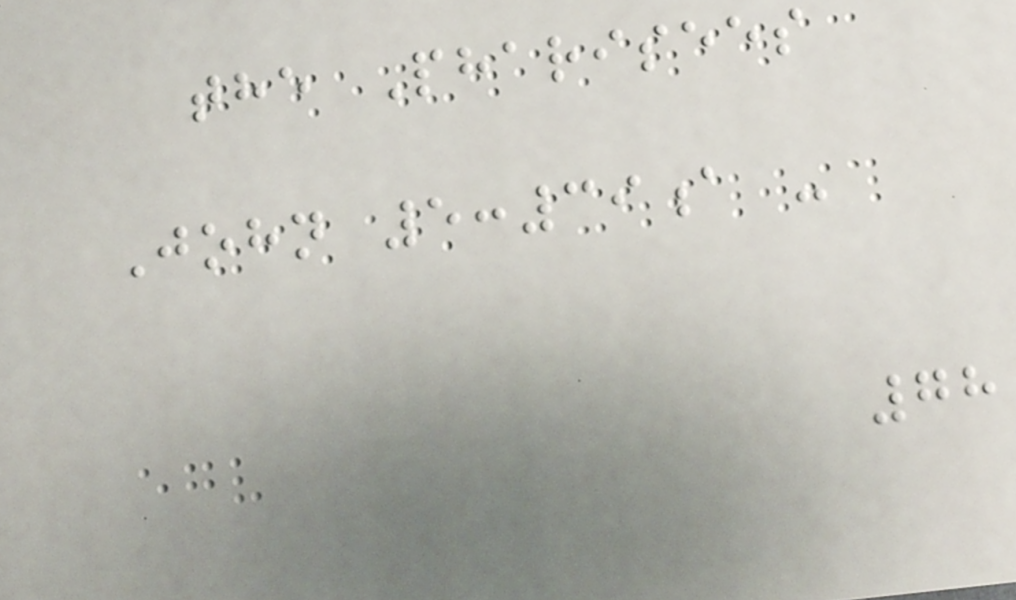the Pharisees
John 5:39a -
78
